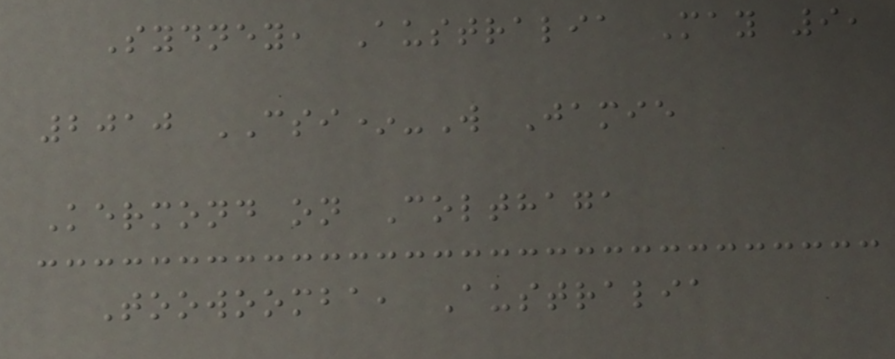Sydney, Australia May 9,
2010 CSI*-W Jamie
Kermond on Colthaga
Toowoomba, Australia
